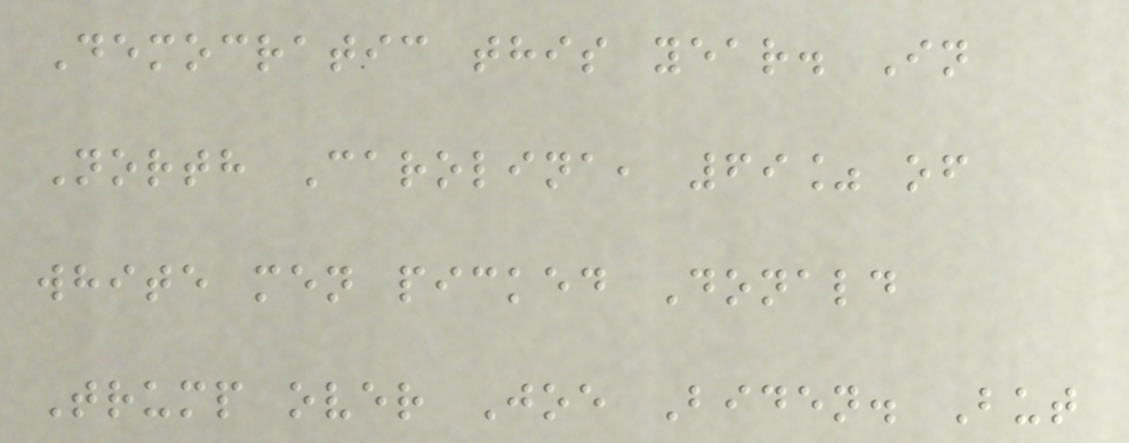Democratic this year. In
North Carolina, 69% of
white men picked Donald
Trump over Joe Biden. But
